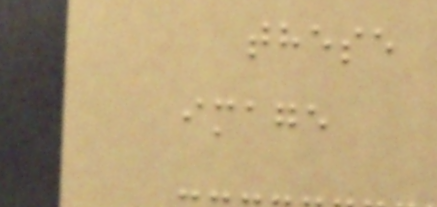these
image
